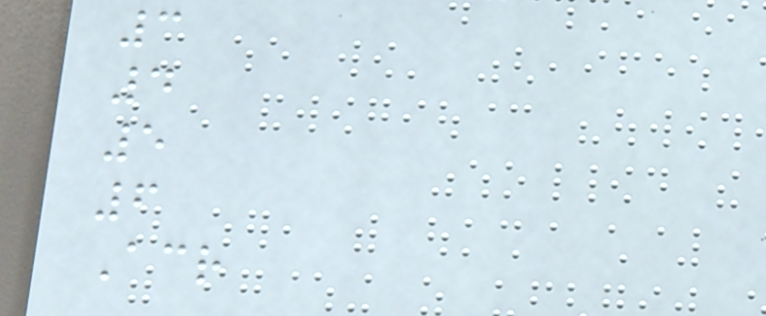3
4
5
6
Across
